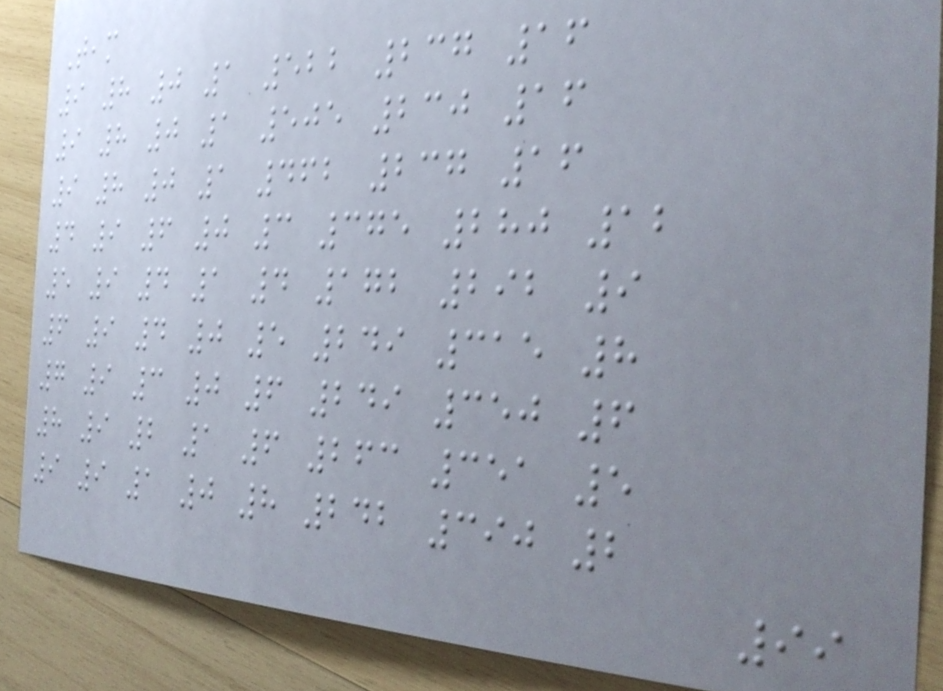Team
9 8 0 1 522 237 16
9 8 0 1 505 230 16
9 8 0 1 462 237 16
4 9 6 0 3 375 280 12
5 9 4 1 4 172 292 9
6 9 4 0 5 249 315 8
7 9 3 0 6 249 350 6
8 9 2 1 6 263 351 5
9 9 1 0 8 242 390 2
99
